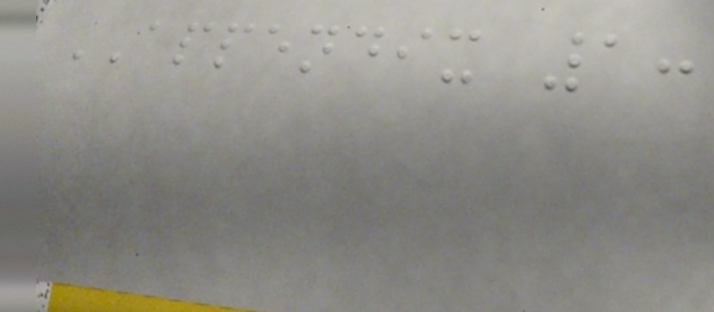APPENDIX 1:
